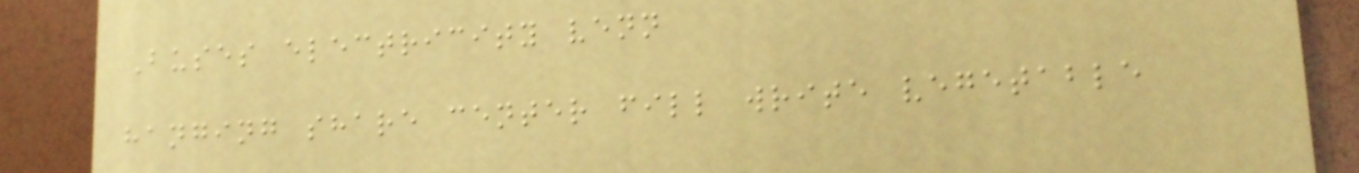Buses electricity venn
hanging share center fill write vegetable
